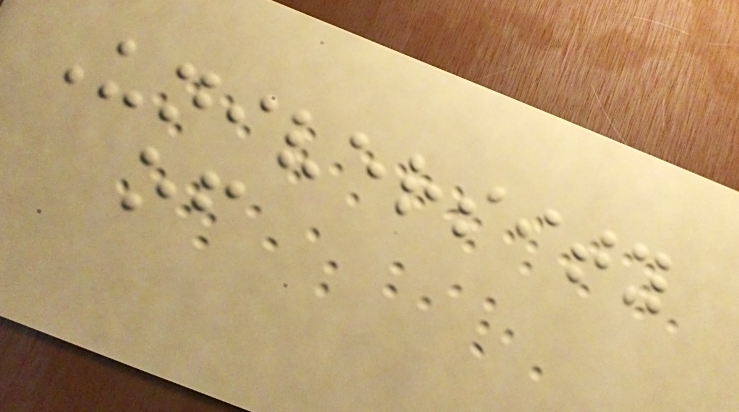University
of
